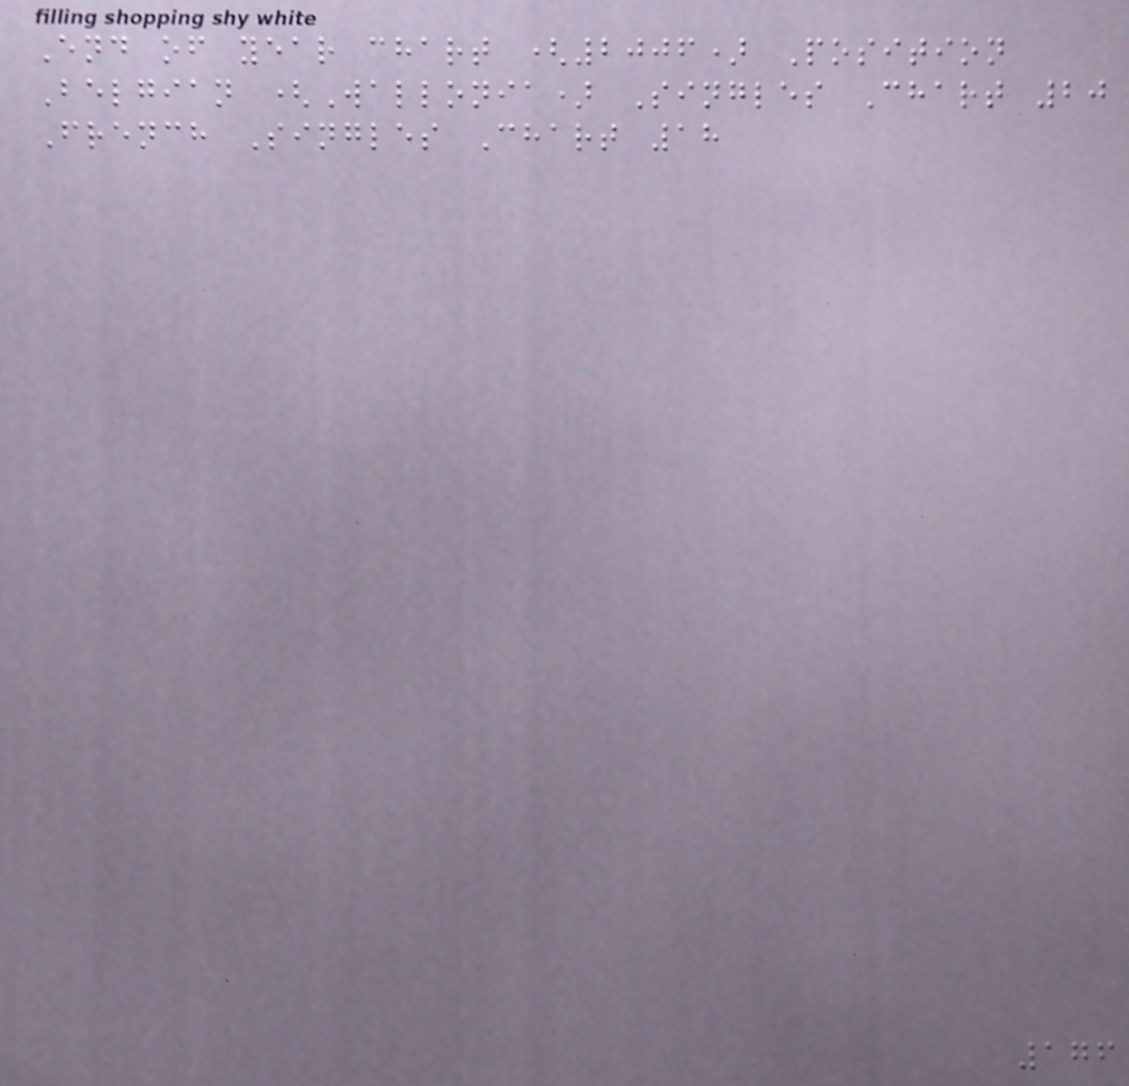End of year chart (2006) Position
Belgian (Wallonia) Singles Chart 20
French Singles Chart 18
176
